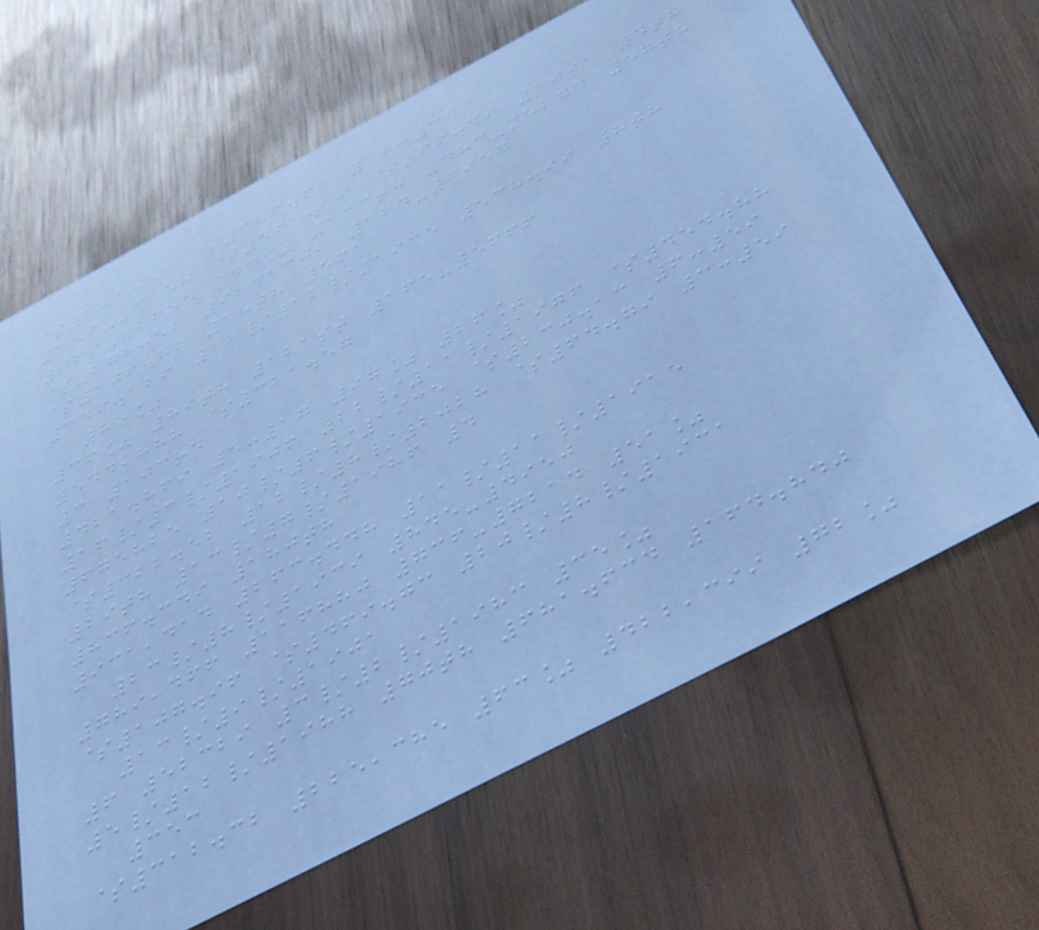$171.81 $376.61 12:34
359-3158 $461.19 $66.49 1091 4th
769-2655 44% 113th 483-5274 57th
$278.52 9241302 124-2957
$106.82 18th 561
349.126 22/12/1935 538.99 8th
85%
36% 89th 121st 165-5666
544,888 $321.57
3 103rd
421.869 5:17 97% 26%
16/3/1906 22/11/1976 $454.88
675825 10/6/1935 $230.13 6:59
$322.52 12/8/2028 $64.79 3:59
29th 13/7/1986 4
836.349 180th
931,414 263.448 11/11/1915
23/8/1939 845-4950
789,466 116880 736-7214 51%
$107.96 $469.73 20/8/1931
13/9/1901
6 52329 3/2/1983 35%
5/12/1988 70th 681.634 164.840
353
$312.32 225,385 63% 422,399 72%
